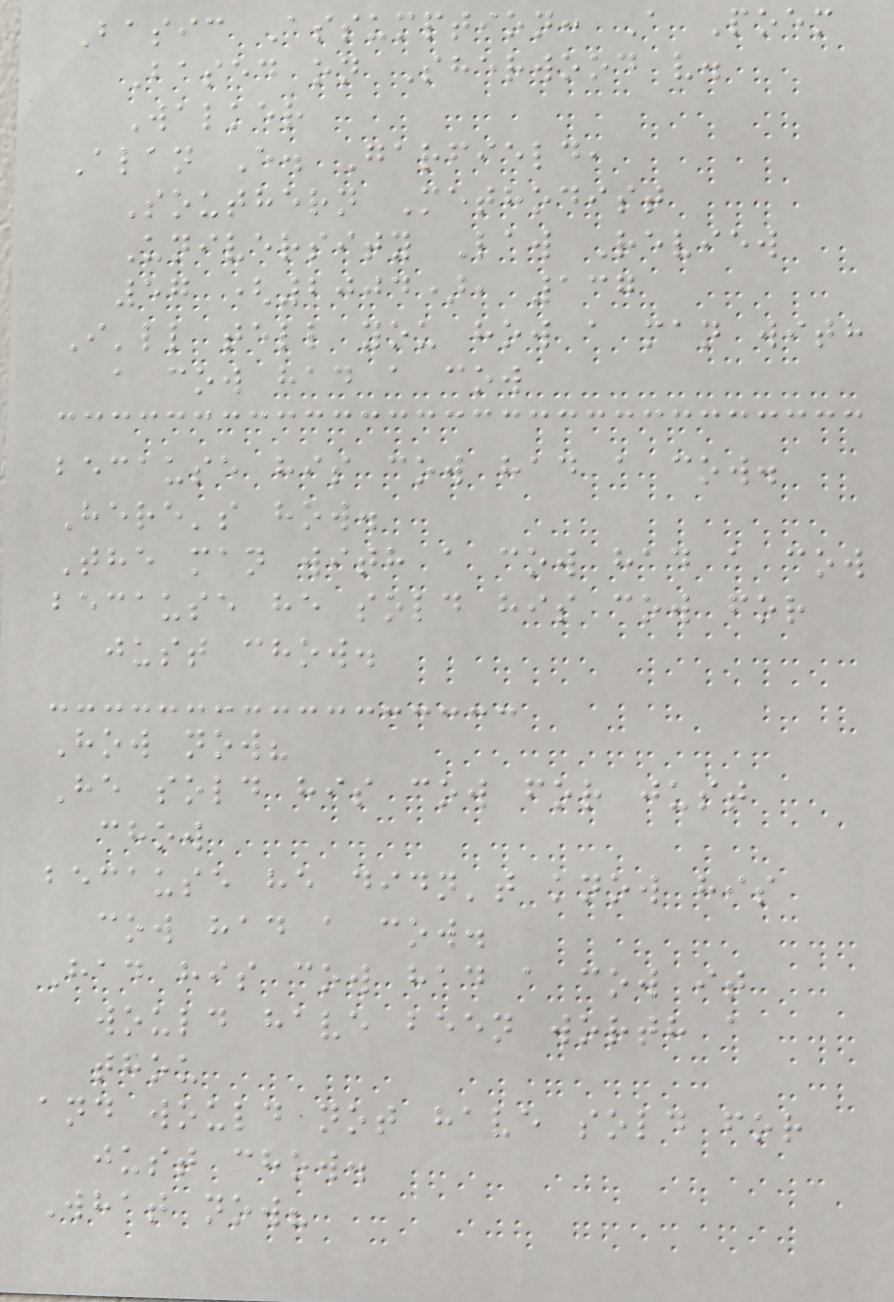Basic Assumption: A Poem
Based on Sherwood v.
Walker
Alan E. Garfield,
Southern Methodist
University Law Review
57 (2004), 137
I'll tell you how a man with
a cow had a cow
because his cow had a cow.
Here's how.
The man with a cow had a cow
because he sold his cow for
just chow.
How now?
He sold his cow for just
chow
because he didn't know his
cow had a cow.
Had his cow had a cow it
would have been worth a
thou
and would not have sold for
just chow.
What now?
